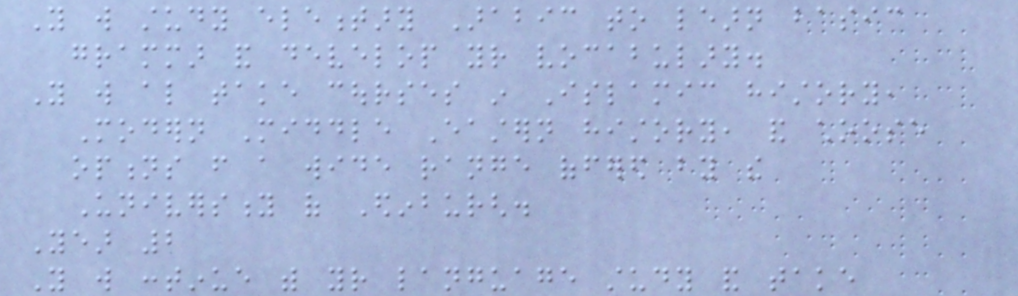You will study elementary Arabic to learn basic
grammar and develop your vocabulary.
You will also take courses in Islamic history,
Modern Middle Eastern history, and choose
options from a wide range offered by the
University of Edinburgh.
Year 2
You will continue with your language study and take
